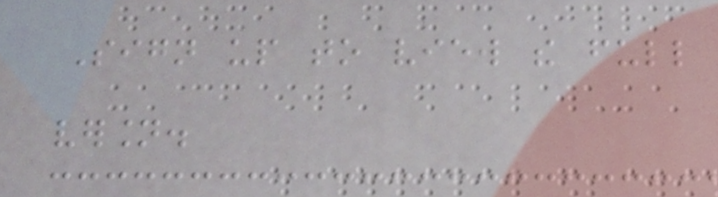Sign up to view the full
version.
